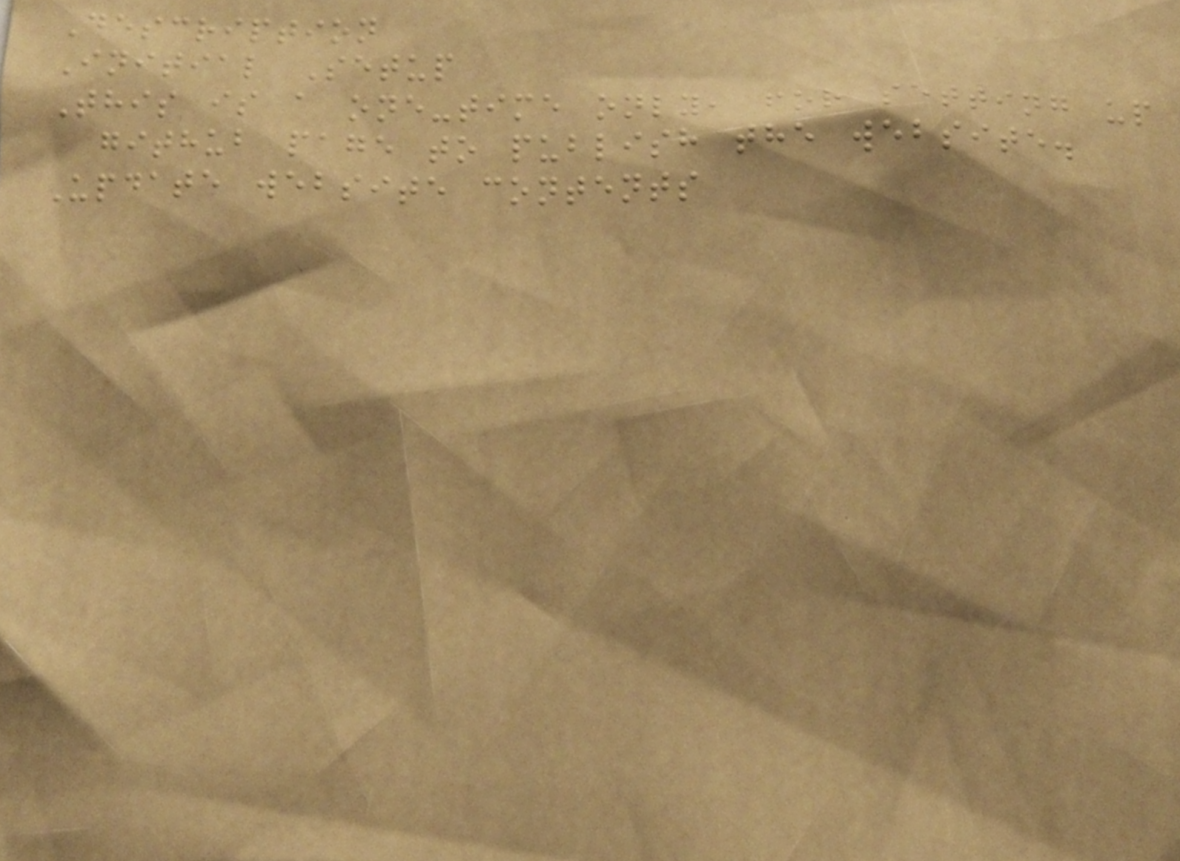Description
Initial Setup
This is a one-time only, for setting up
github page to publish the website.
Update website contents
